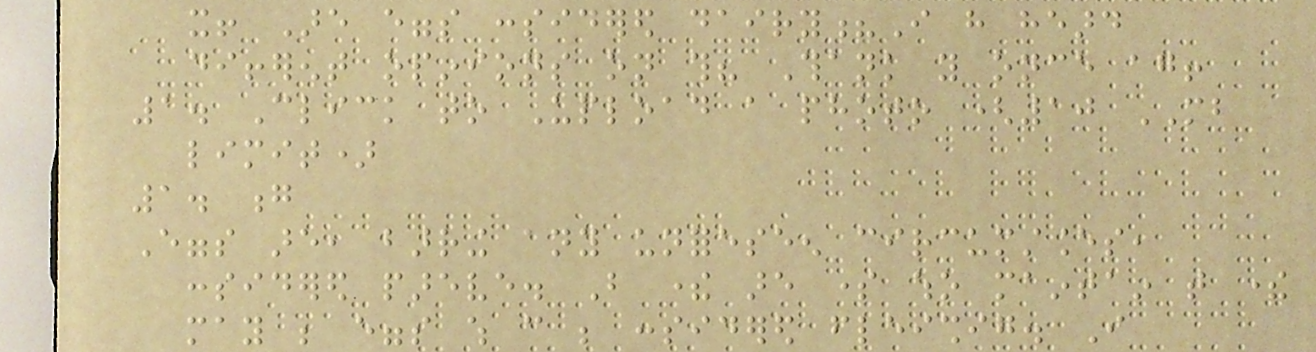it! Are eggs considered dairy?I have heard
different opinions on this? Thank you once again!
1. Click to Upload a photo (10 MB
limit)
1. g
Eggs are, barring any unforeseen circumstances,
considered pareve. But there are some who maintain that there
may be eggs which can be considered fleishig. I
